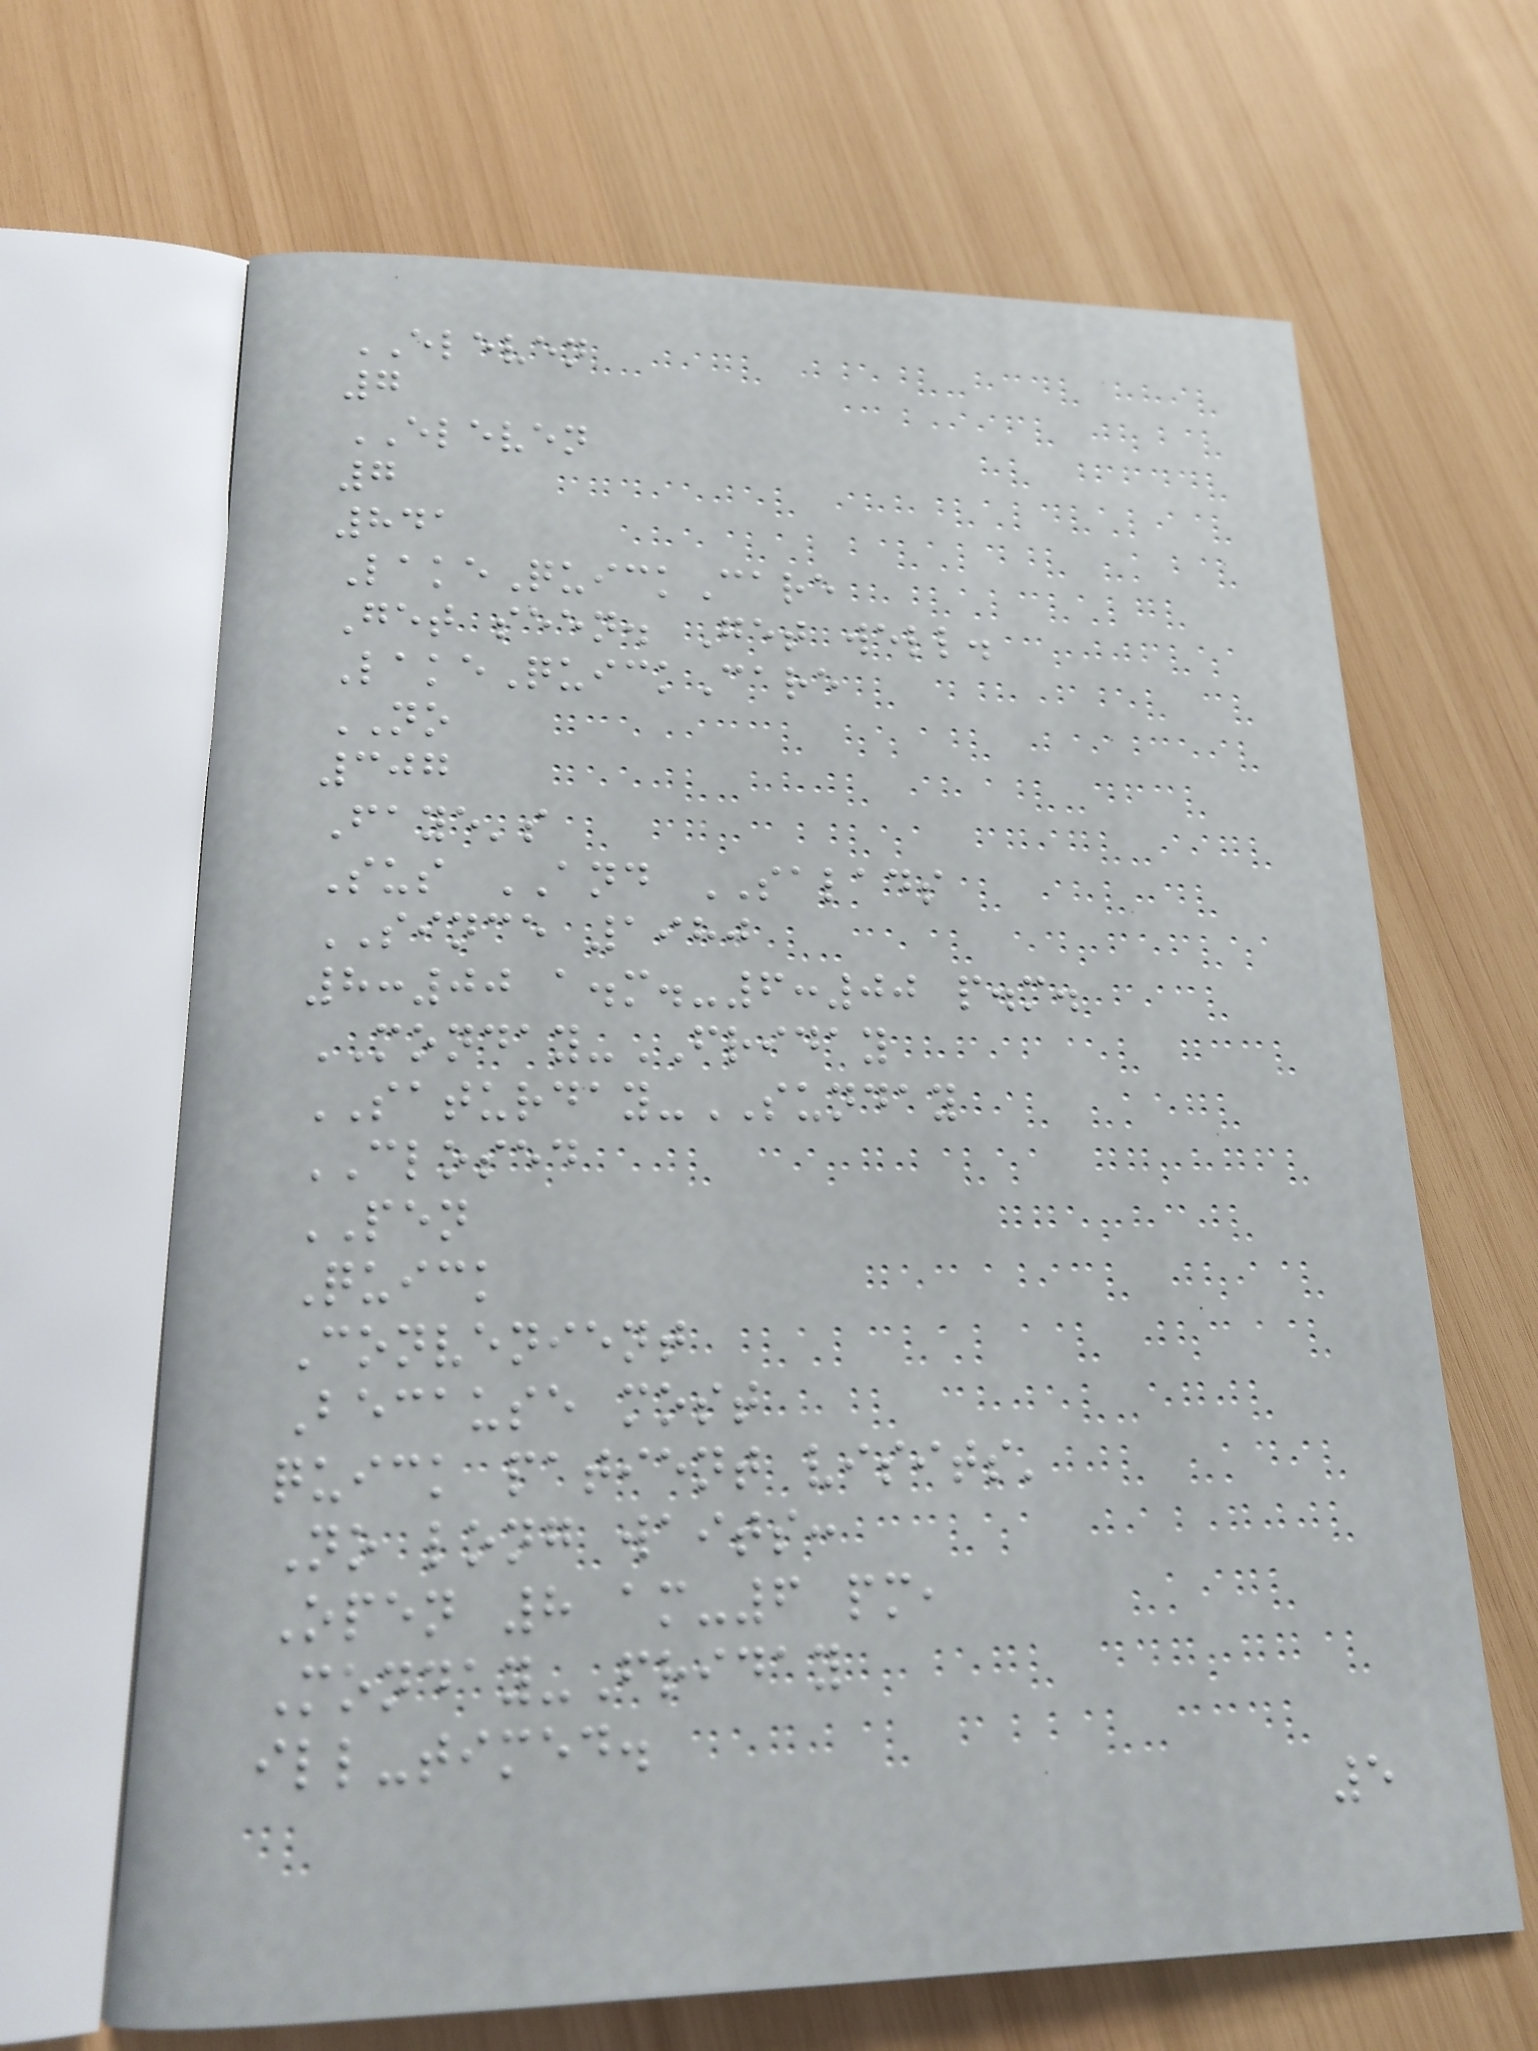ELEVEN
7
ELEVEN
7
841
LakeQuickCare
Get seen. Get well.
LakeQuickCare
NO
307
Faye's
Sus AND SALADS
SINCE 1980
8:00 a.m.-6:00 p.m.
MONDAY-FRIDAY
SATURDAY-SUNDAY
CLOSED
PEN
Quick
Convenient
Because most
quick patient visits'
No long waits:
Open 8 am-6 pm,
Monday-Friday
ill-timed.
5
